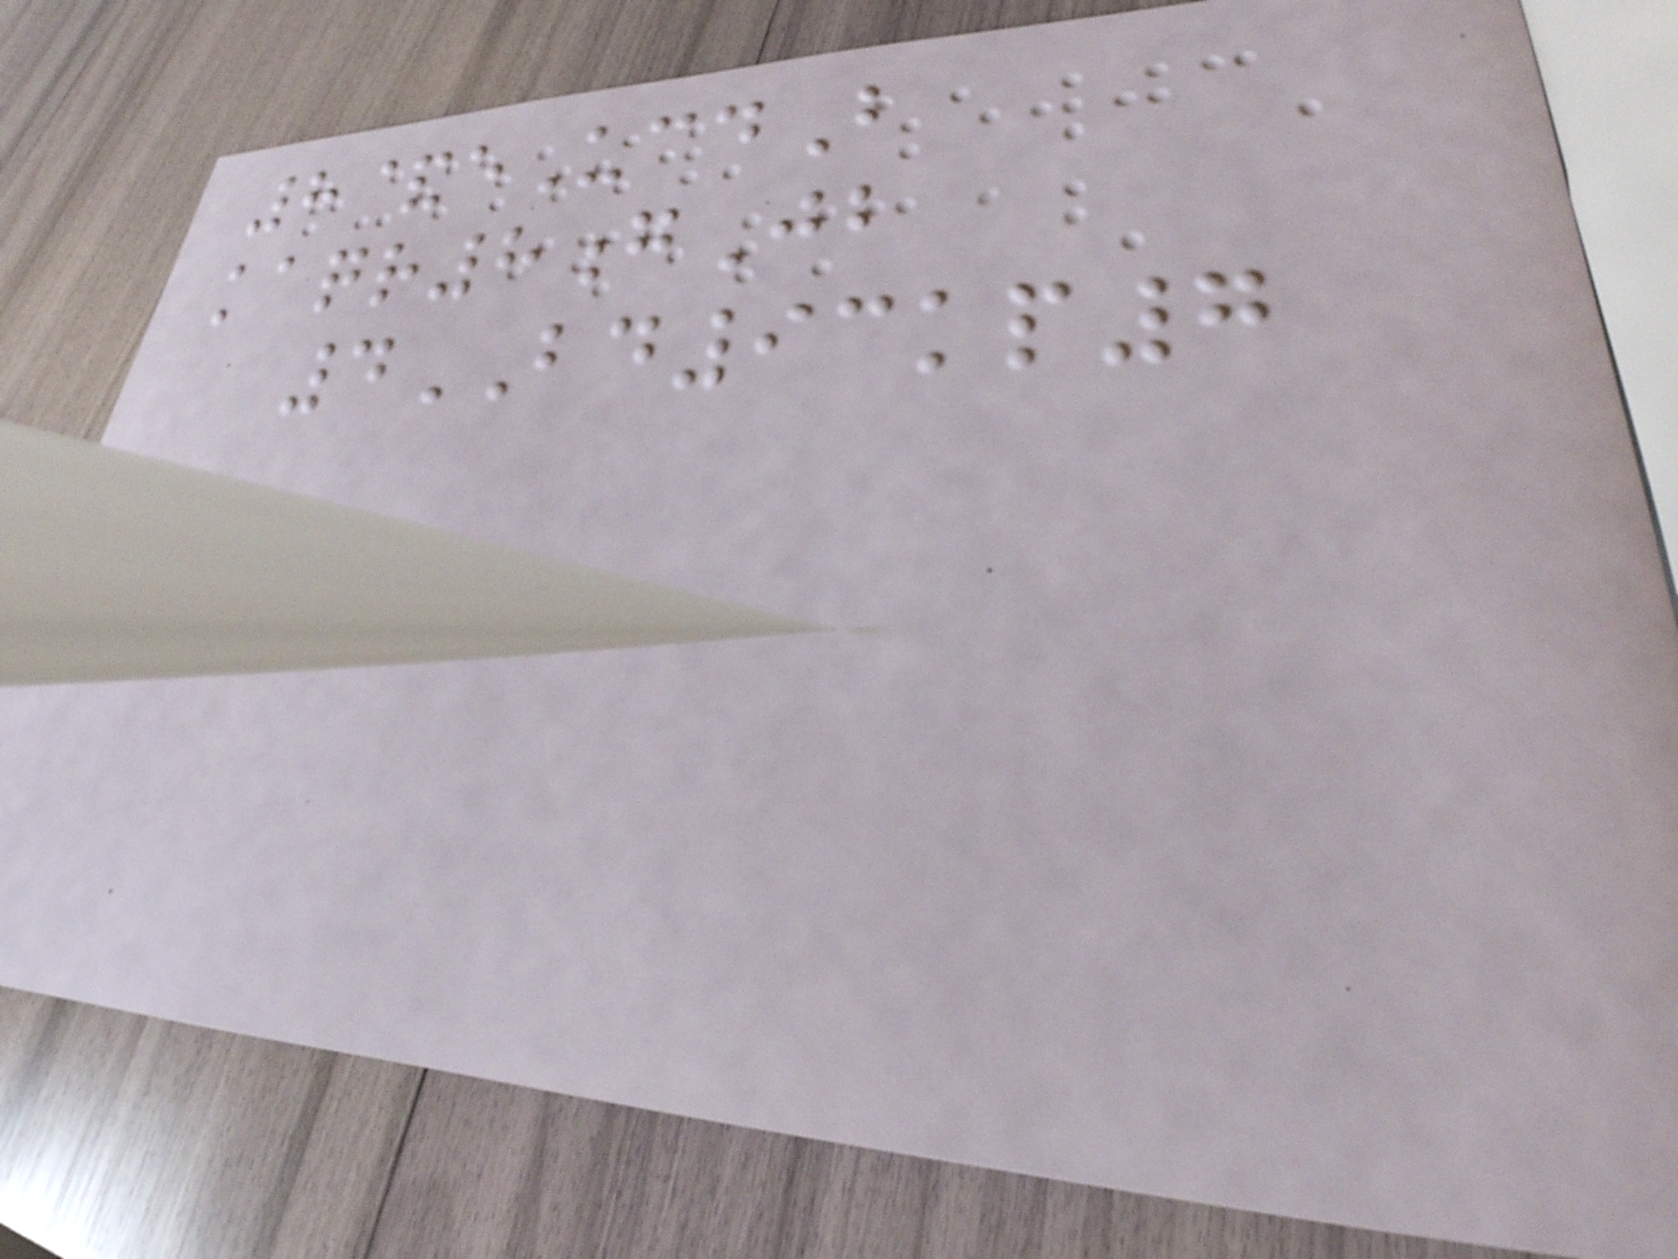8&eUcdB
kaqr8gJb
4BD93kp7
